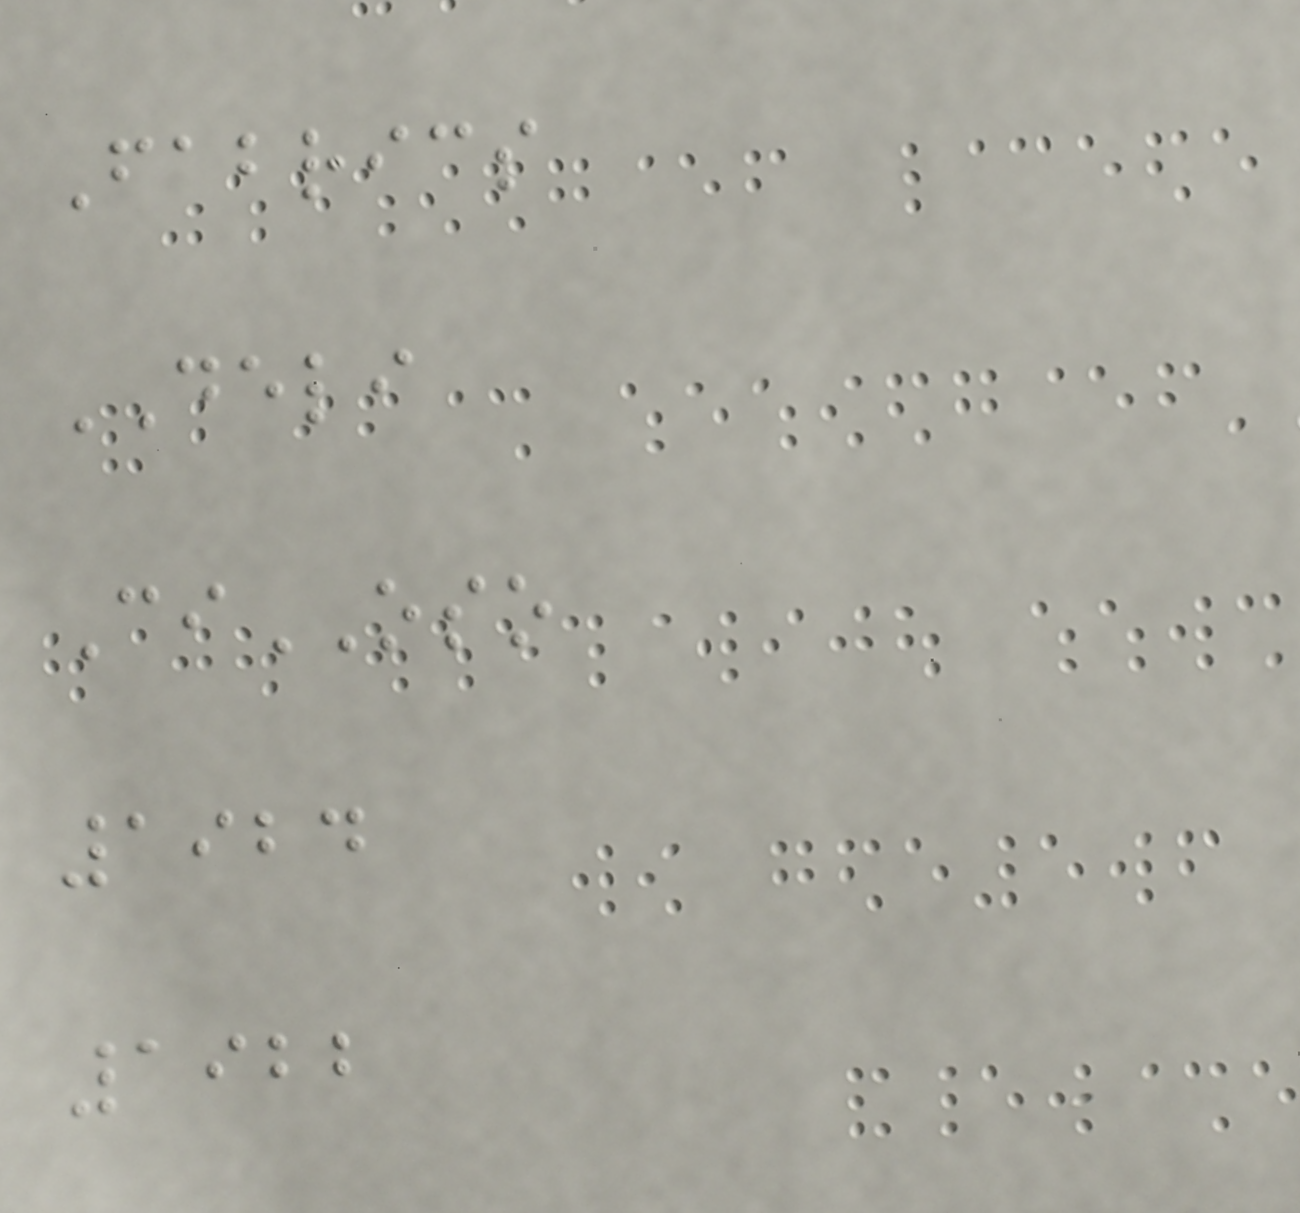Fabrics
DELI
CiOSO
1924
1922
